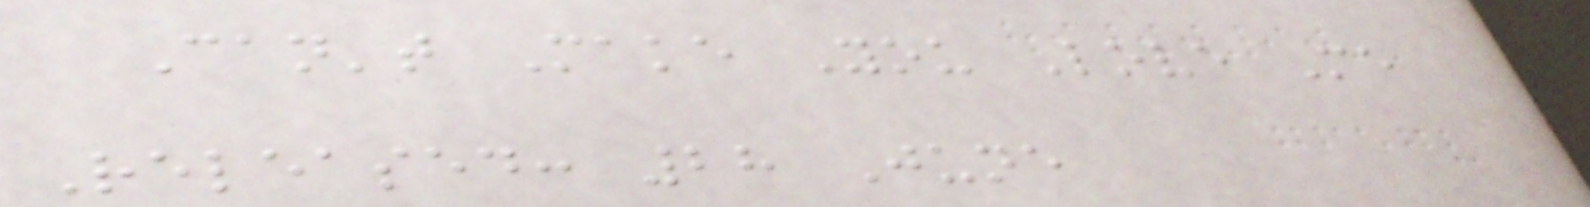Can't Make You Love Me
Released: 28 June
